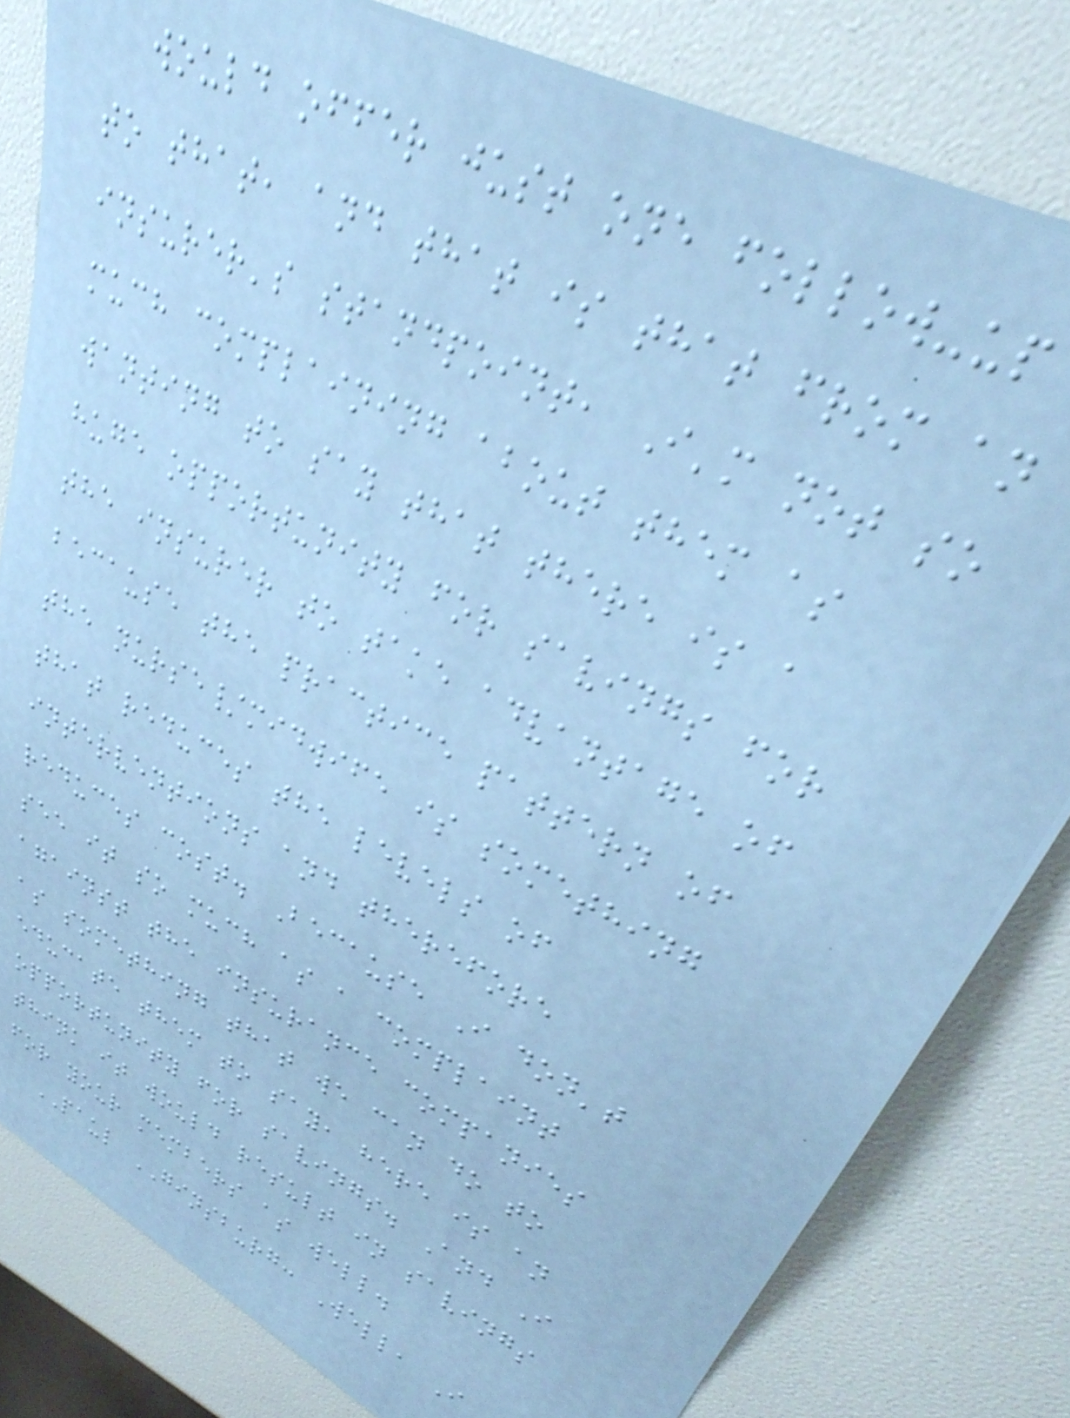would offer just one follow-up
to that, and that is that from an
insurer's standpoint, I'm not so
much complaining about them as
wanting to say that there is a
huge opportunity for savings for
the insurer to take advantage of
because the practice pattern of
the nurse/midwife is something
that reduces the levels of
interventions and therefore
reduces cost. Because I don't
see it so much as a complaint
against the insurance companies
as something that we can do to
educate them to say, here is an
opportunity for savings. And I
think it would result in savings
for your members as well.
PAUL GINSBURG: Well, I
